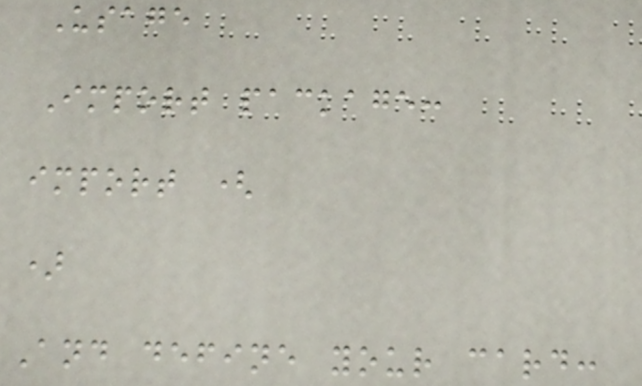Usage
Import package:
import (
)
And define your card:
